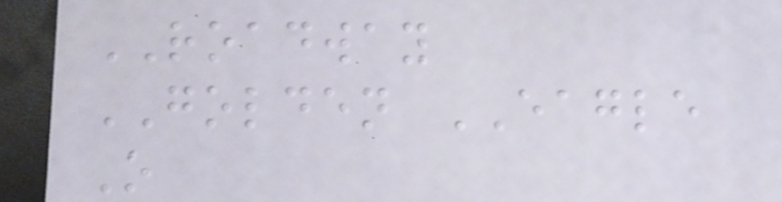ROADWAY
GOLDEN EAGLE
O
